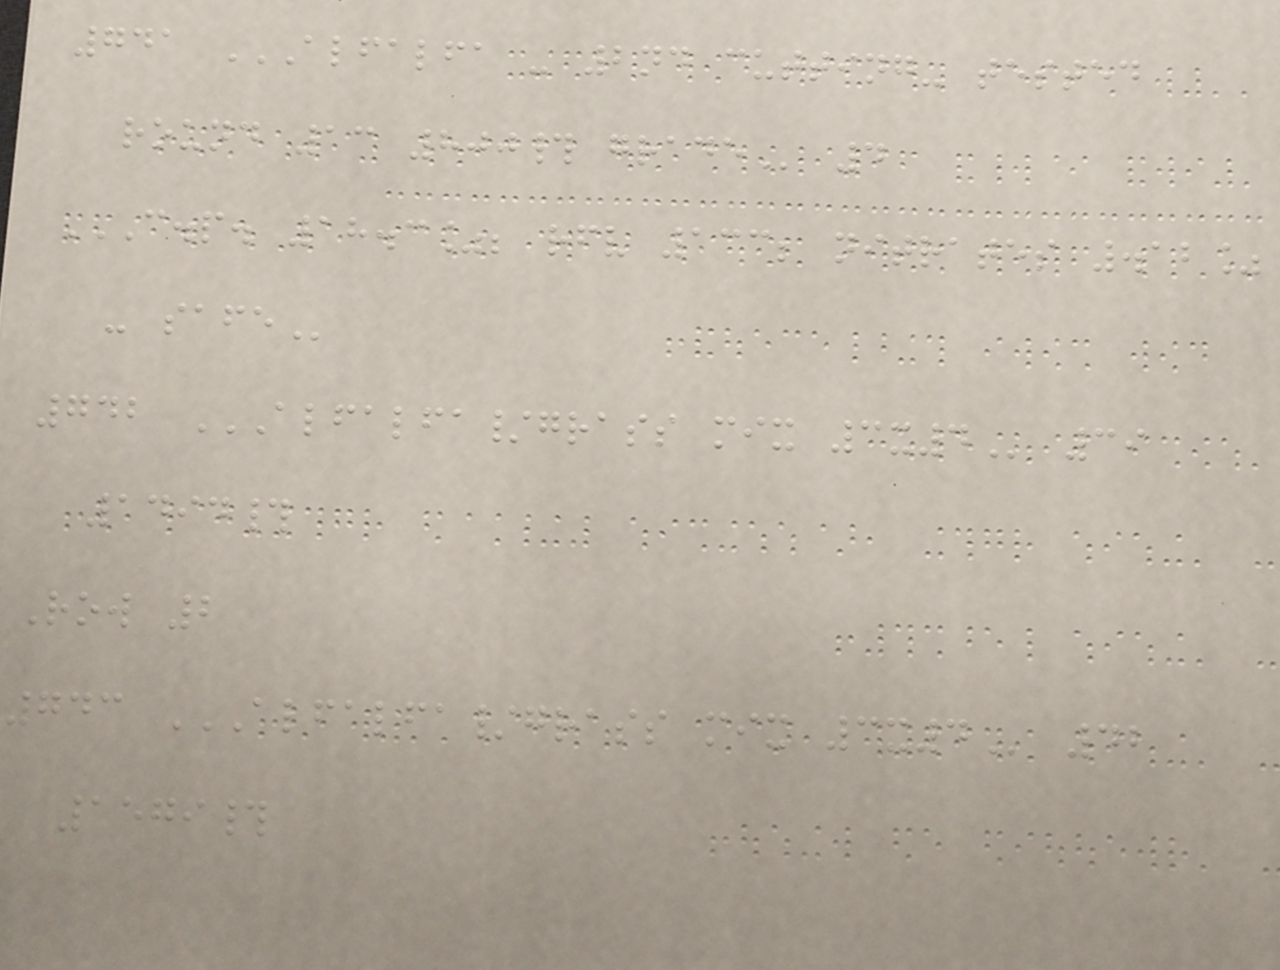741 ALFALFA - 2ND CUTTING- TESTED
ROUND 13 800# GRADE 4
C.P. 18.3%; RFV 133; NITRATES .12%
- SAFE
742 ALFALFA/GRASS MIX 3X4 39
1494#
Row 2
743 ALFALFA/GRASS MIX 3X4 42
1579#
